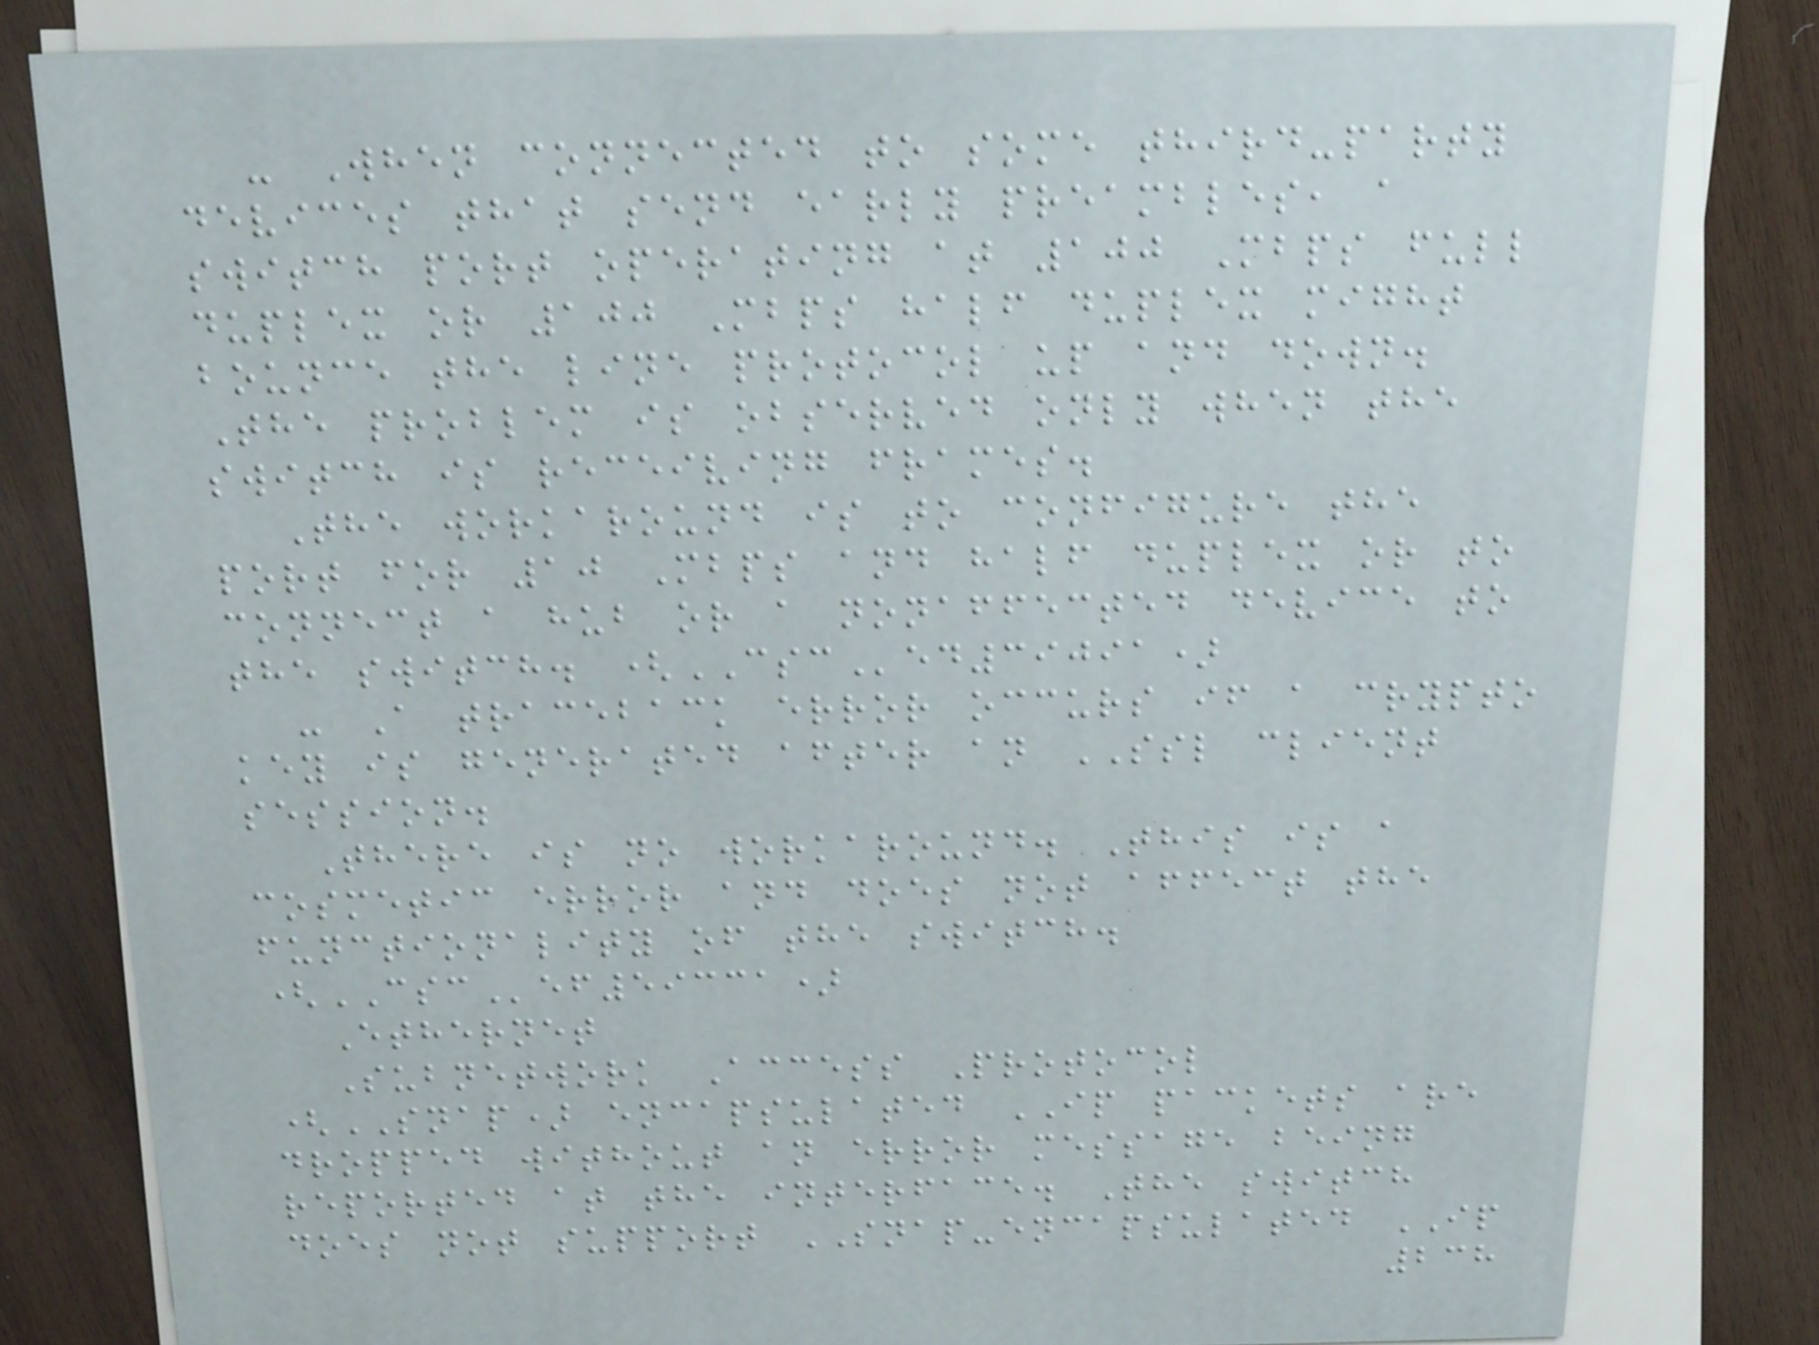- When connected to some third-party
devices that send early preambles, a
switch port operating at 100 Mbps full
duplex or 100 Mbps half duplex might
bounce the line protocol up and down.
The problem is observed only when the
switch is receiving frames.
The workaround is to configure the
port for 10 Mbps and half duplex or to
connect a hub or a nonaffected device to
the switch. (CSCed39091)
- A traceback error occurs if a crypto
key is generated after an SSL client
session.
There is no workaround. This is a
cosmetic error and does not affect the
functionality of the switch.
(CSCef59331)
Ethernet
Subnetwork Access Protocol
(SNAP) encapsulated IP packets are
dropped without an error message being
reported at the interface. The switch
does not support SNAP-encapsulated IP
238
